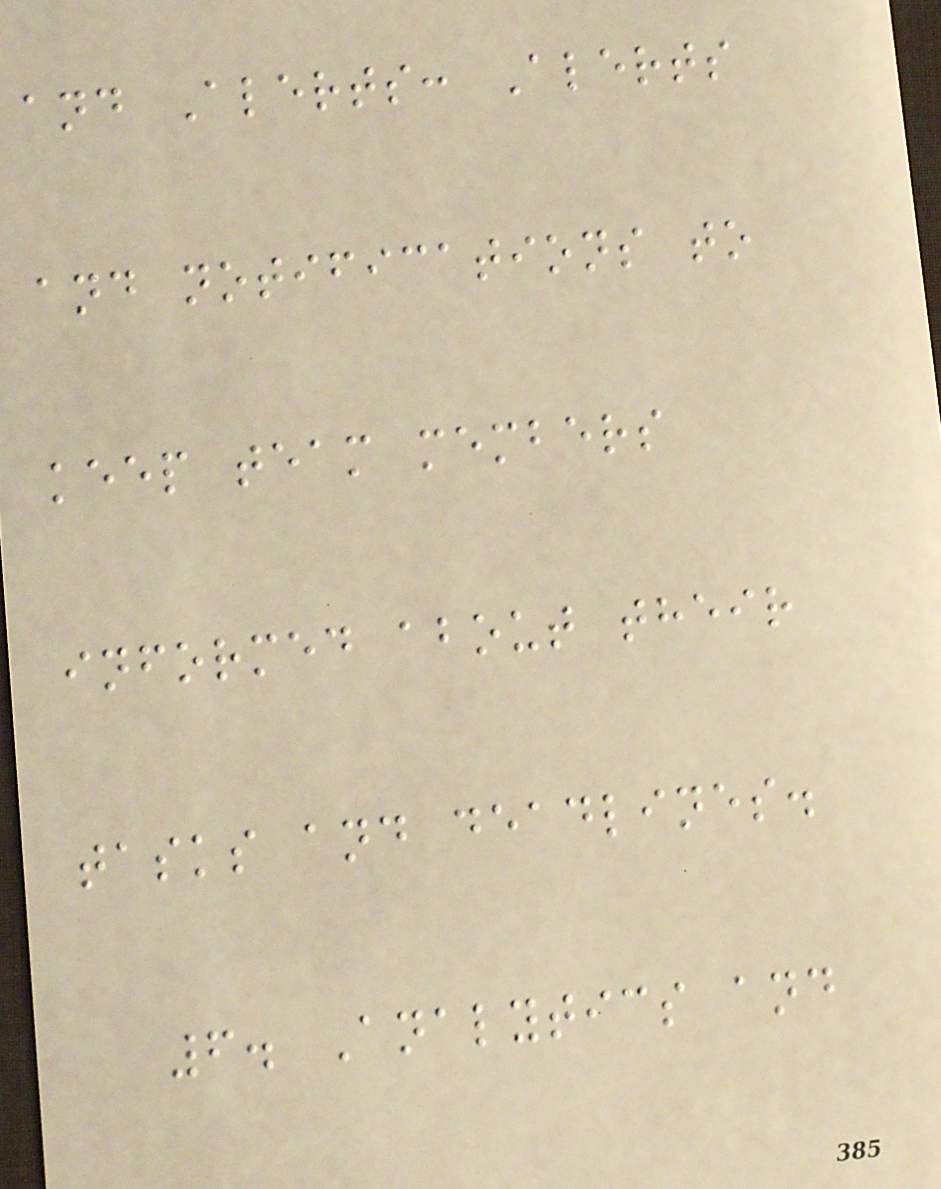and Alerts: Alerts
and notifications to
keep team members
informed about their
tasks and deadlines.
6. Analytics and
